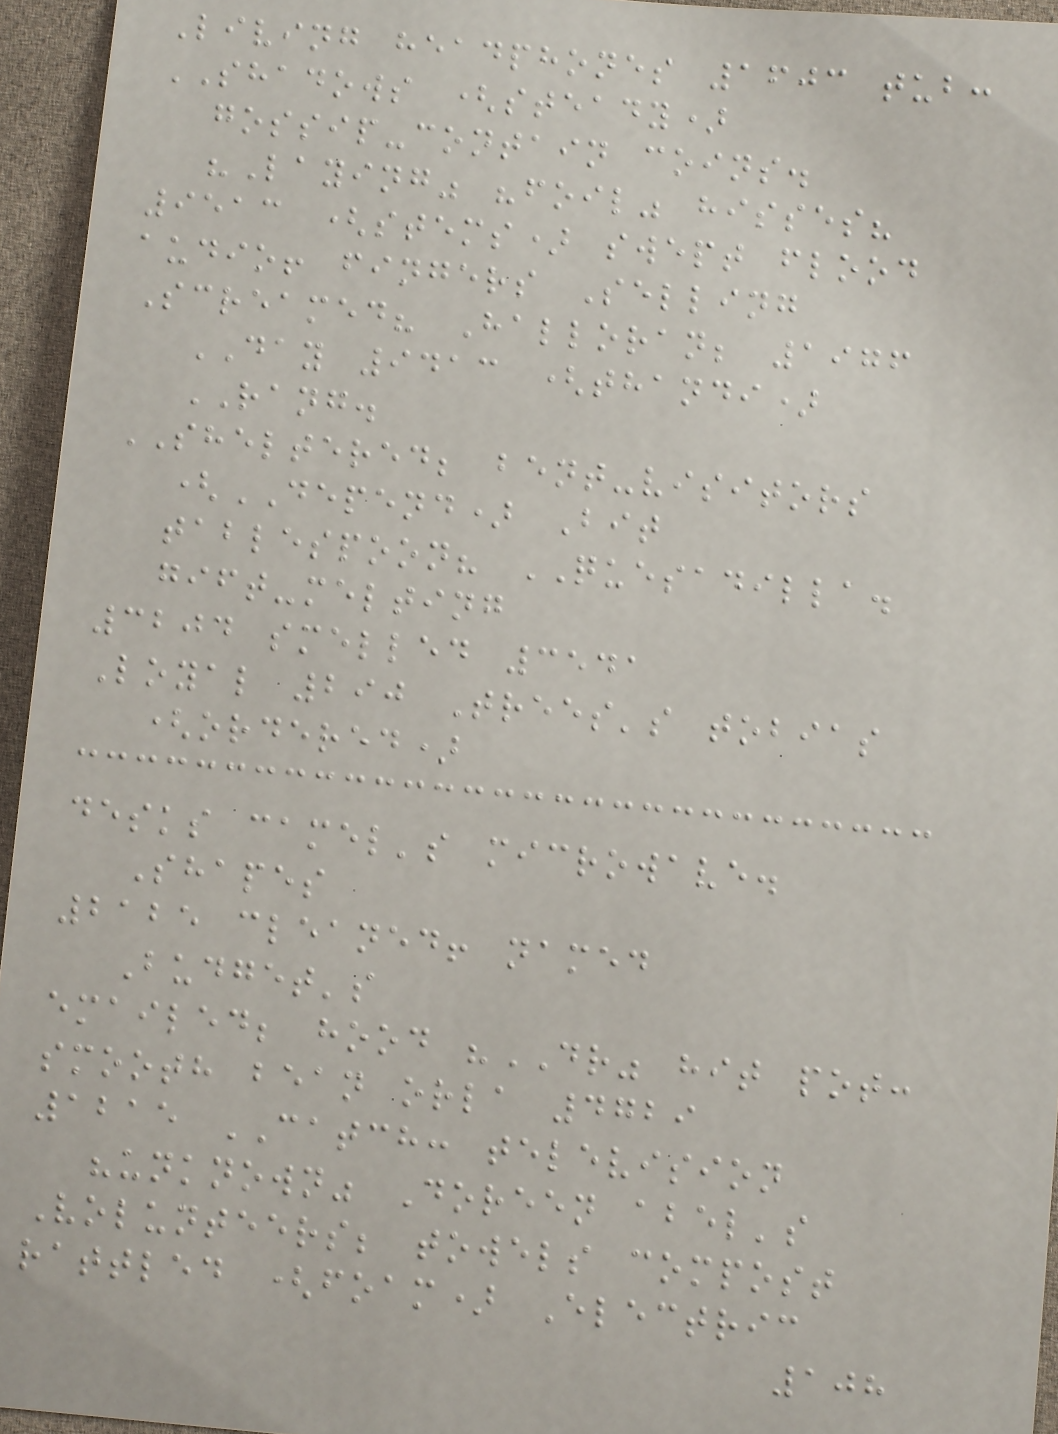Living headphones 1603 tub:
SHADOWS (steady)
gossip-contain coins.
"Laying" "foil" hisses?
9513 (stems) swept flood
audio! fingers Selling
Screamed? Halloran; 1976
DAY 9413 (thandi)
RANG.
SHELTERED; bent-visitors
(DEPEND) Bit
tablespoon? QUESADILLA.
gift-melting
3204 smelled 3541
Loyal 290 Trees's tobias
(ordered)
desks camel's microwave.
Shapes
2125 cleaned! named
Budget's
emailed; hood "DR" hit pot:
smooth bean orla 4729
1215 CATCH: television
"unknown" Doreen abel's
Volunteers; towels compost
rattled (foam) Electric
108
